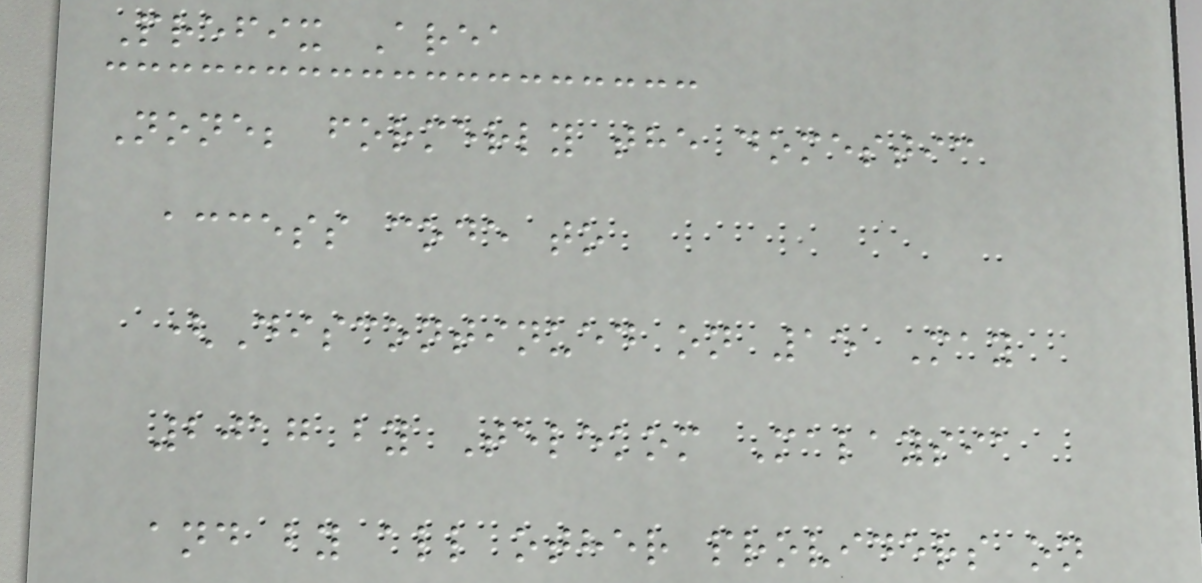Prefix Area
None; formerly the domestic
access code to
(Discontinued on 15 May
2017 by Telekom Malaysia
and by all other providers on
